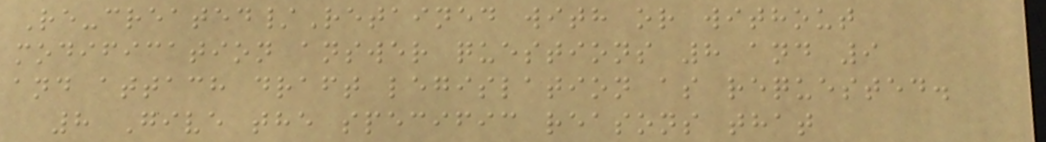Re-created/Retained with or without
modification answer questions 8 and 9
and attach draft legislation as requested.
8 Give the specific reasons that
